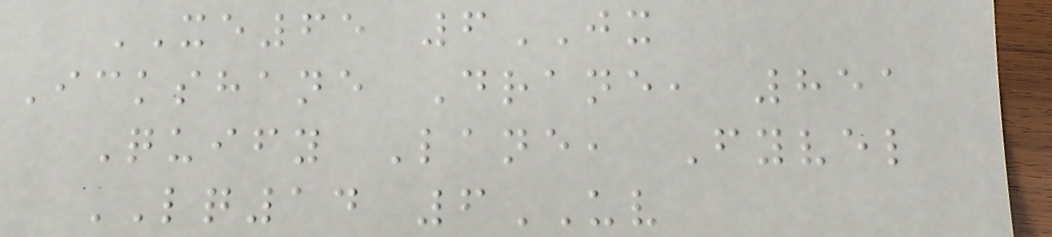XE65 6JX
Ickshane Drane, 851
Quify Lane, Fyvel
LQ14 6UV
